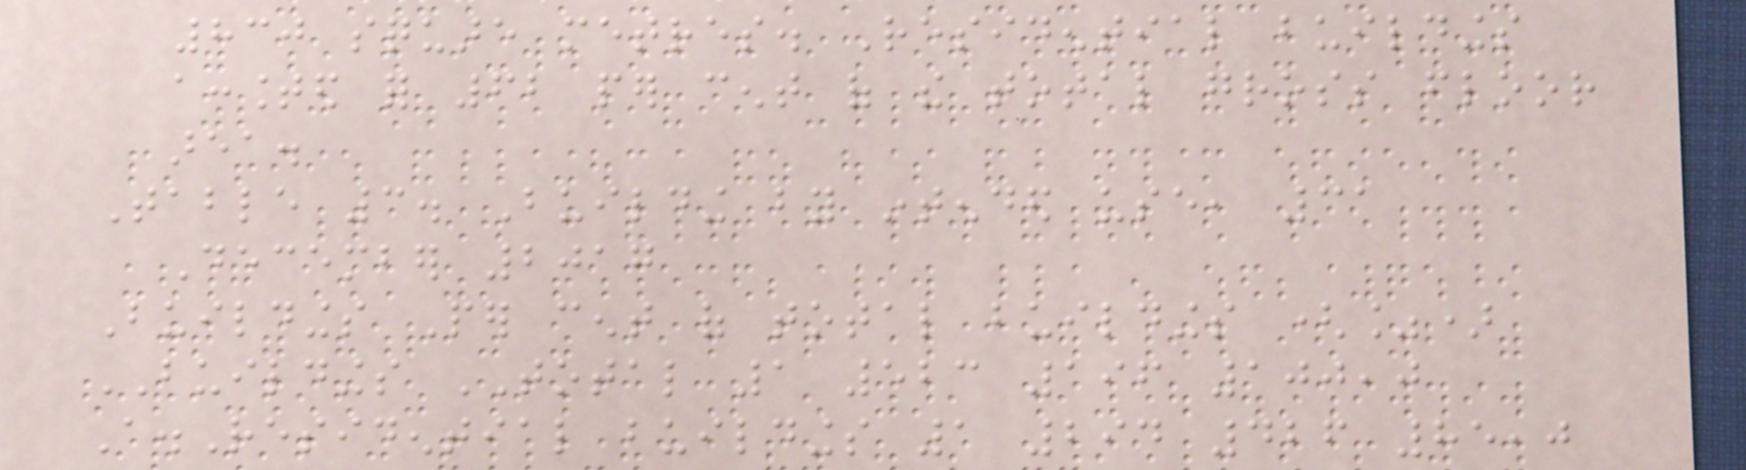830 square metres. Residential buildings
accounted for 62 per cent of the total gross floor
area.
Table 3. Building by intended use, 31
December 2017
Buildings Per cent of total buildings (%)
BUILDINGS TOTAL 1 523 196 100,0
A.Residential buildings 1 294 426 85,0
